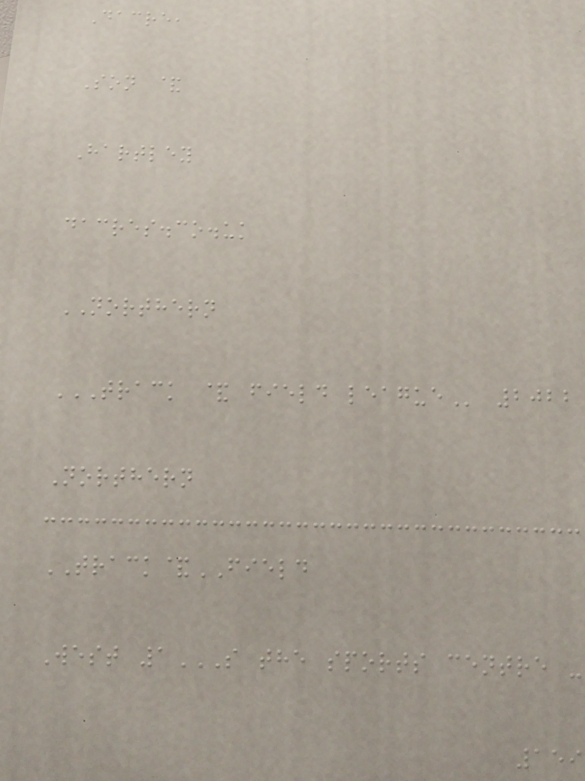Dacre,
Son &
Hartley
dacres.co.uk
NORTHERN
TRACK & FIELD LEAGUE 2022
Northern
TRACK&FIELD
West 1S THE SPORTS CENTRE -
159
